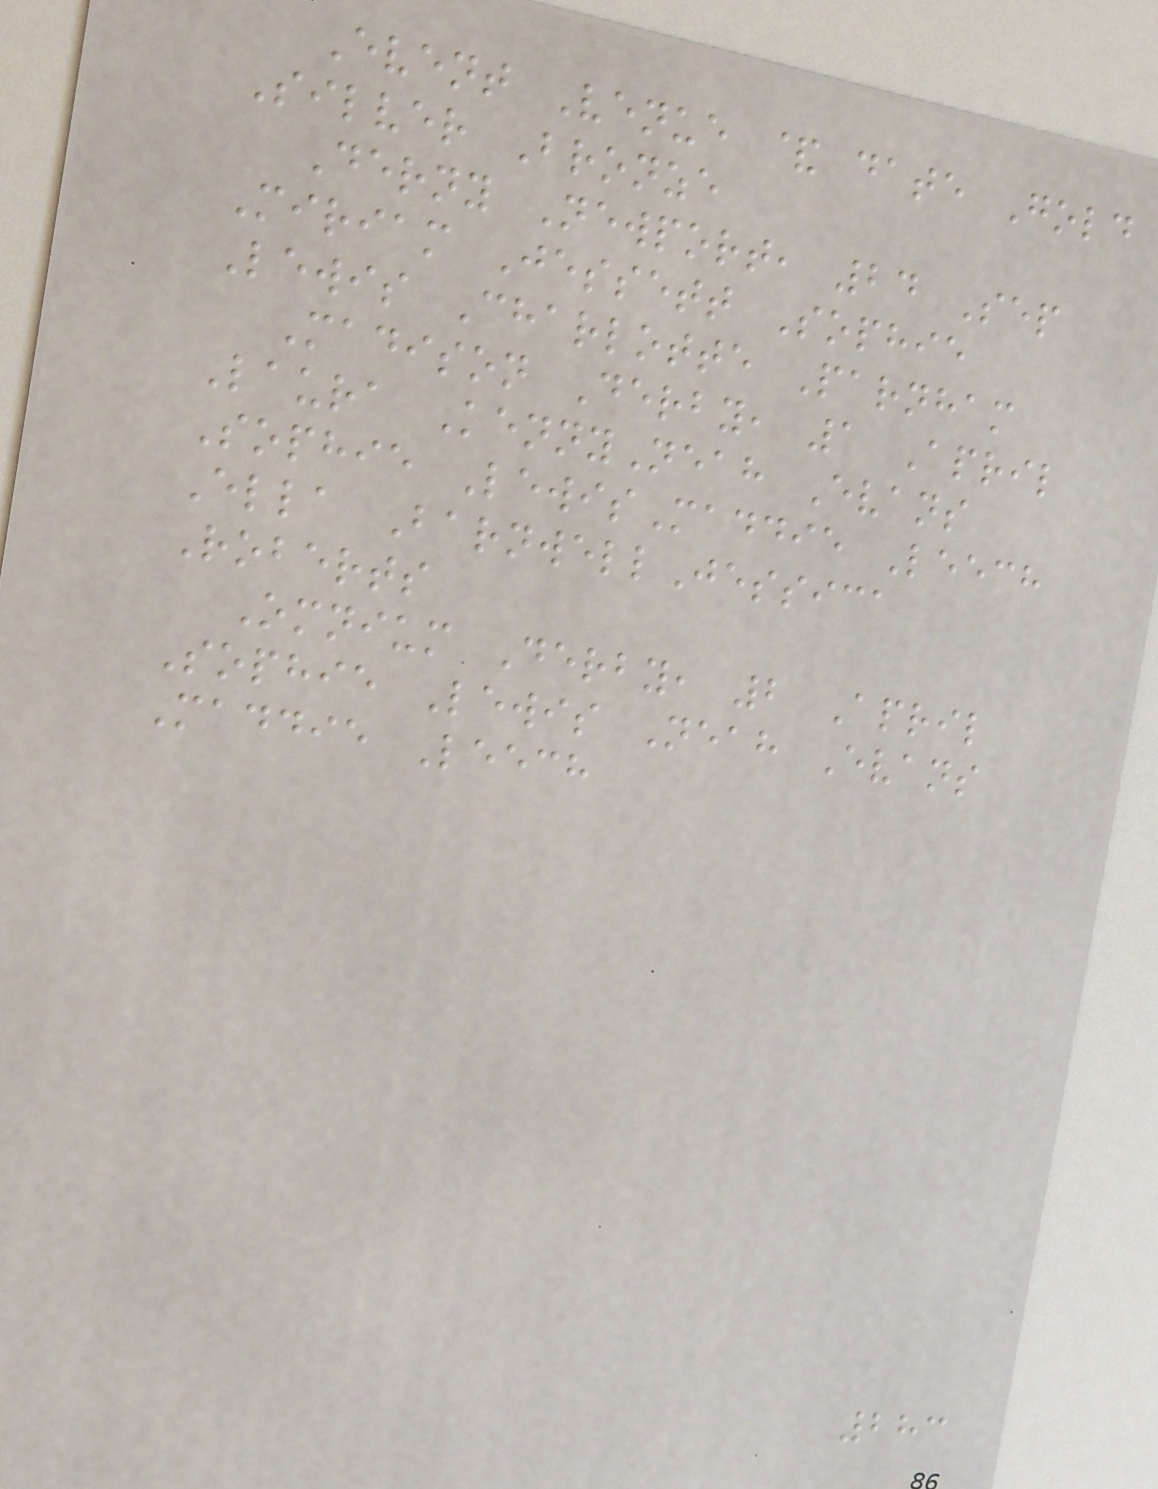Event Venue & date Gold
Silver Bronze
Derny Newport, 24 Sep
Miriam Jessett Sophie
Lewis Charlotte Parnham
Madison Derby, 1 April
Laura KennyNeah Evans
Sophie LewisMaddie Leech
Ella BarnwellJessica
Roberts
Omnium Derby, 2 April
Sophie Lewis Neah Evans
Maddie Leech
283
